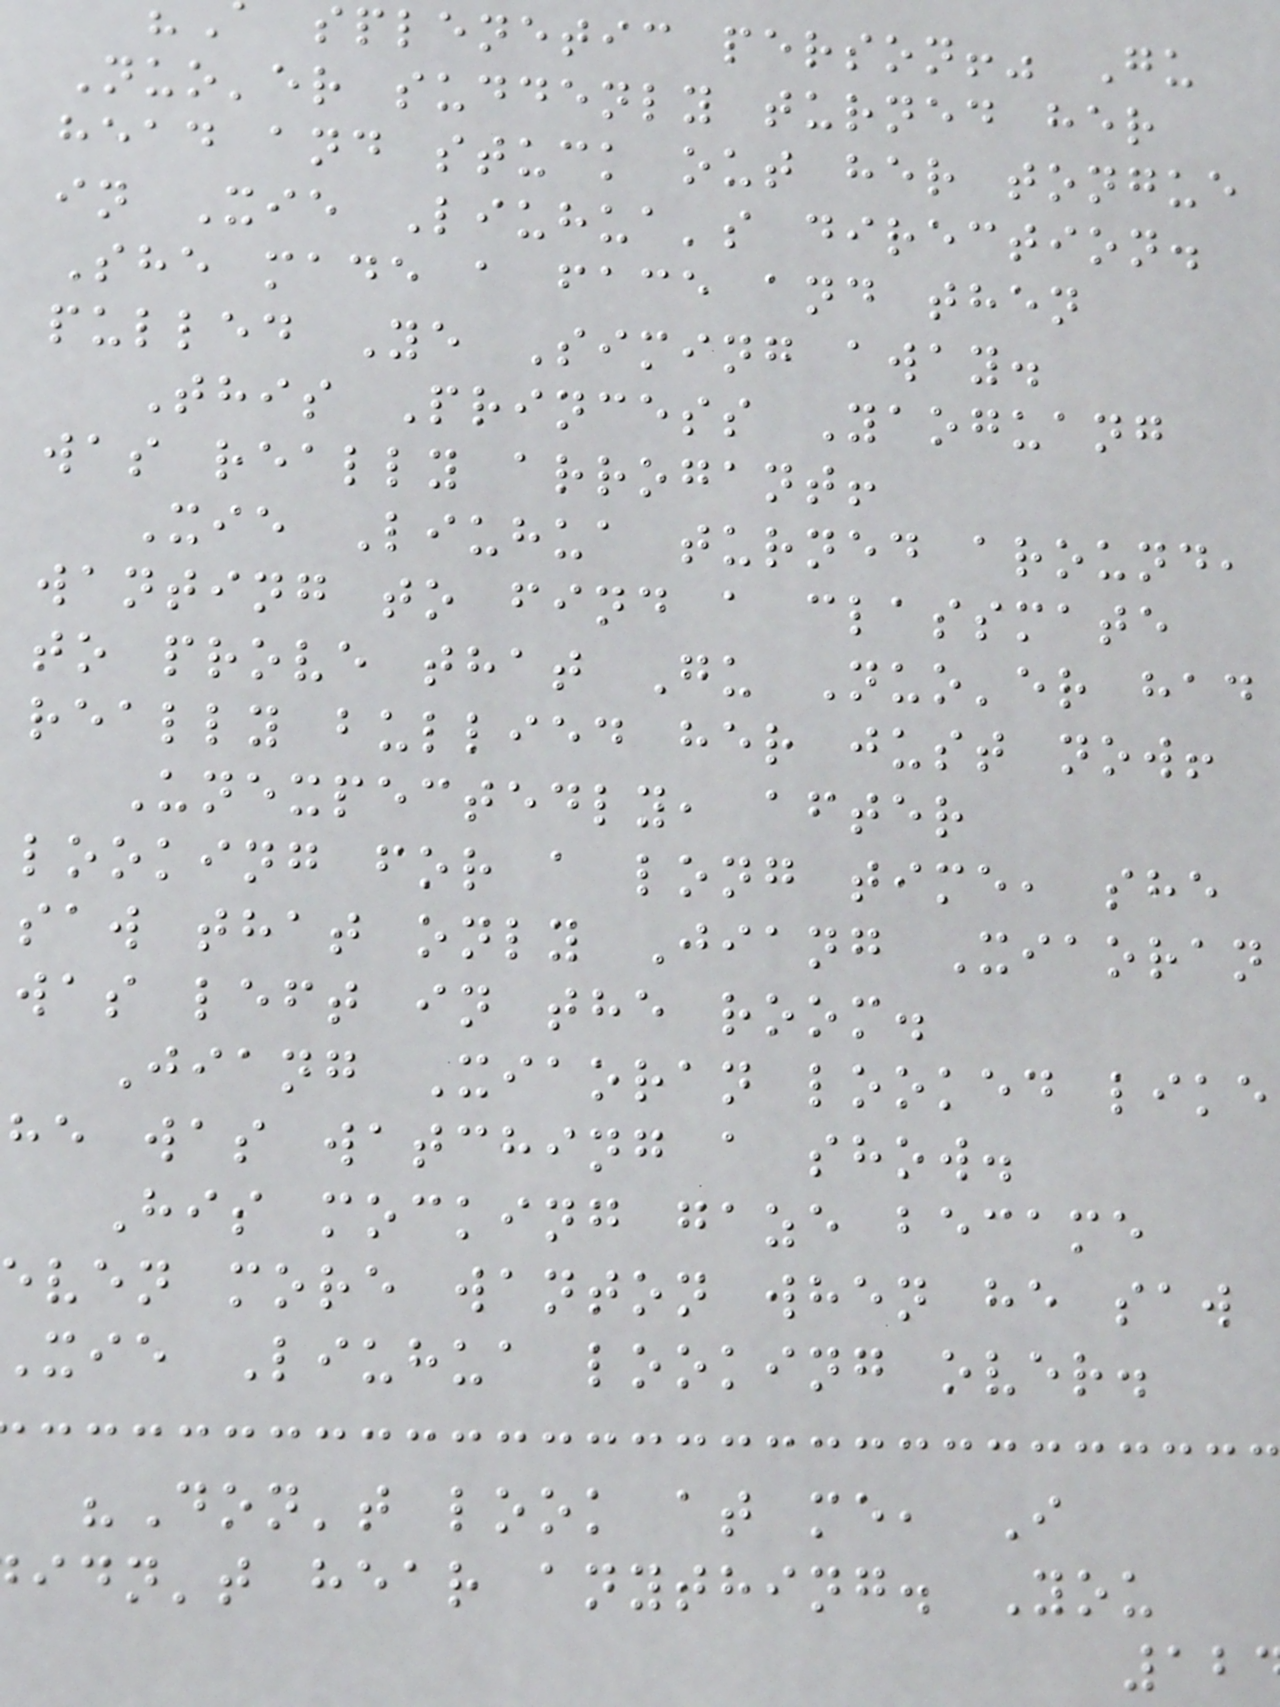splenetic person!" Gu
Nuo'er suddenly turned her
head and stuck out her tongue
in Xie Liuhua's direction.
She made a face and then
pulled Ye Siming away.
This Princess Yaoguang
was really arrogant!
Xie Liuhua turned around,
wanting to find a classmate
to prove that Gu Nuo'er had
really bullied her just now!
Unexpectedly, after
looking for a long time, she
saw that only Jiang Xiaoran
was left in the room.
Jiang Xiaoran looked like
he was watching a show.
His mocking gaze became
ven more wanton when he saw
xie Liuhua looking over.
"Don't look at me, I
idn't hear anything. You
